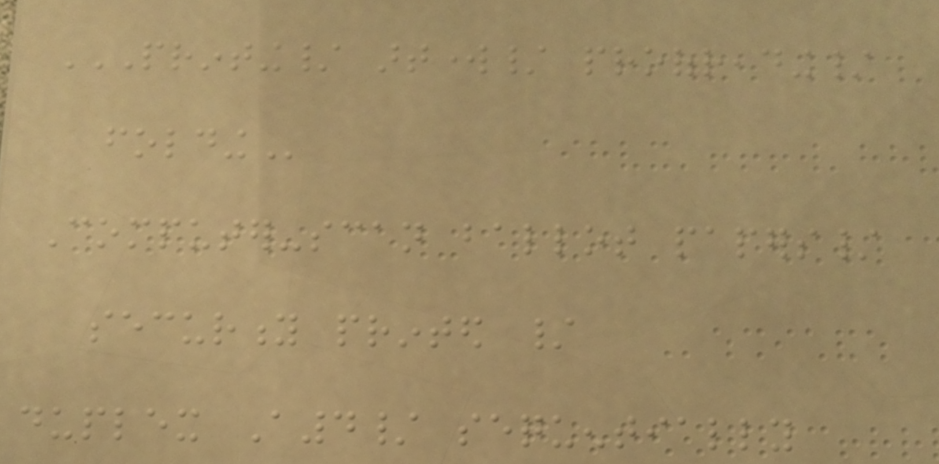PRINTING/ ARTWORK/ PROOFREADING/
FOLDING
Computer-scan ballot papers/
security printed /
duplex A4/ sequentially
